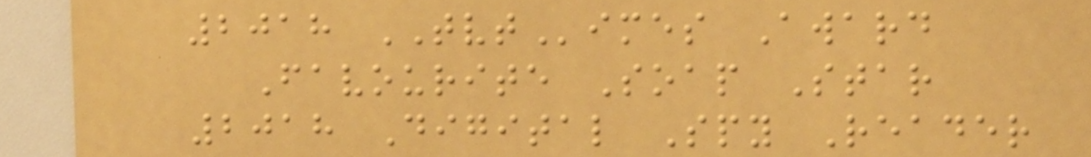2018 TVTimes Award
Favourite Soap Star
2018 Digital Spy Reader
